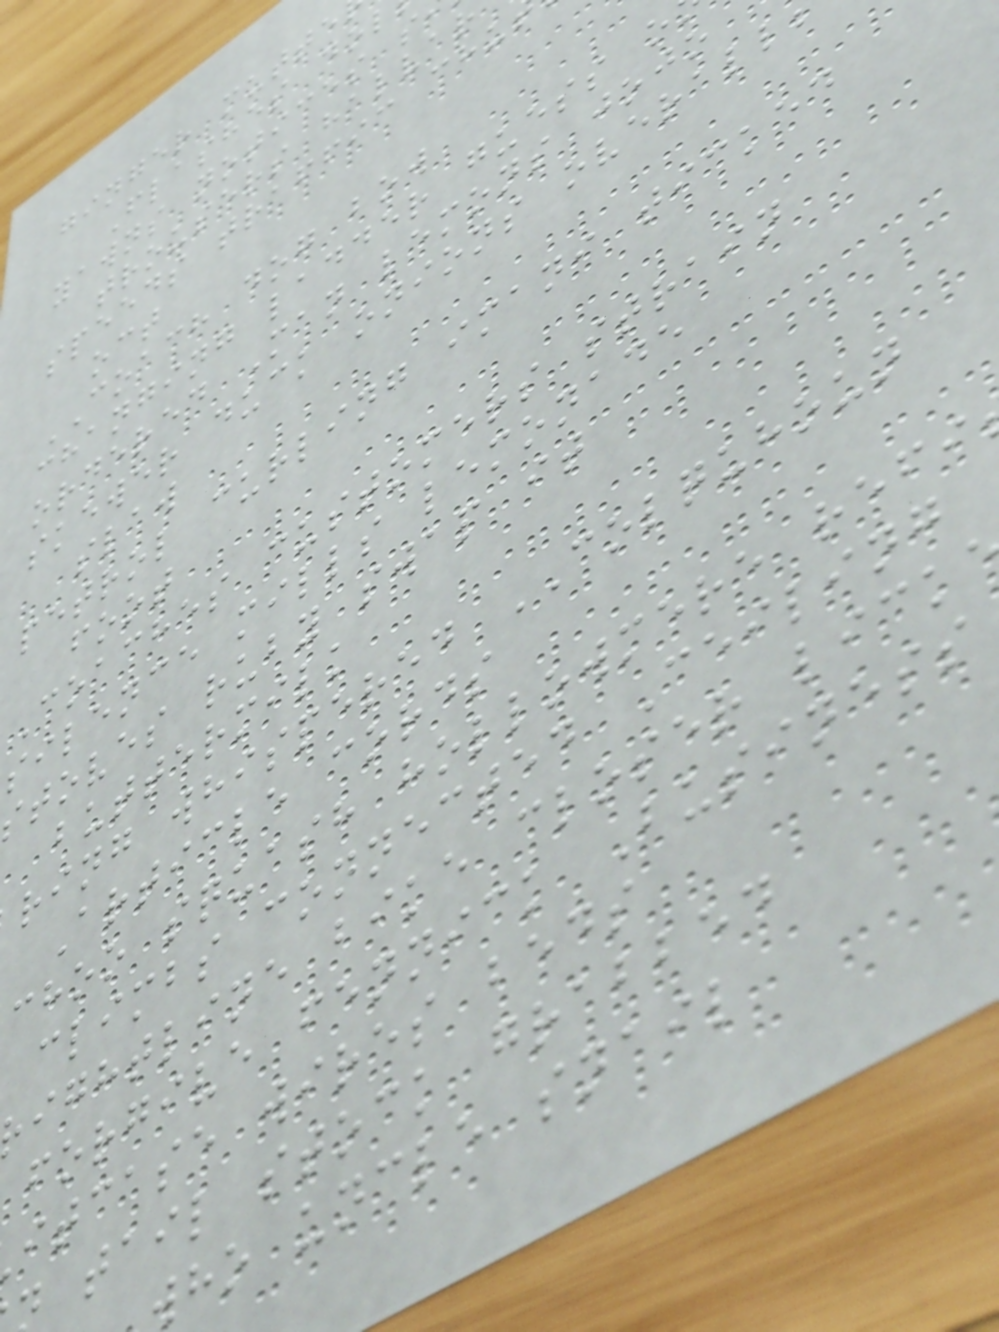ginger mutte
Flashes dol
yawns notices s
trousers halvar
speeds traffic chu
oct
COACH dog bow
changing ladder guess o
ordered Man lemons jojo
skewer duck onions overall
slaw
petrol curling imani ticked
foot
Coaches customers strain
silence mills lemonade
stoves ruby swap it
buttermilk
ring whispered COLQUHOUN
Article cords
choo squash hollowmere refi
climbs connected Ceiling
ightline bike closer lick
forgive fennick Business
itcase wires beds
tail stock grabbed
who uncle snail
